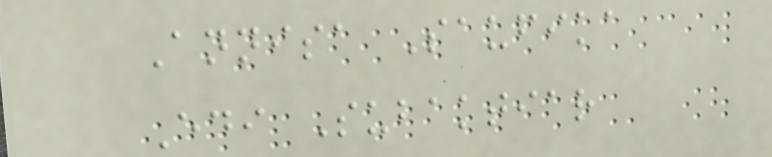Annisa Saufika
Edi Subaktiar
